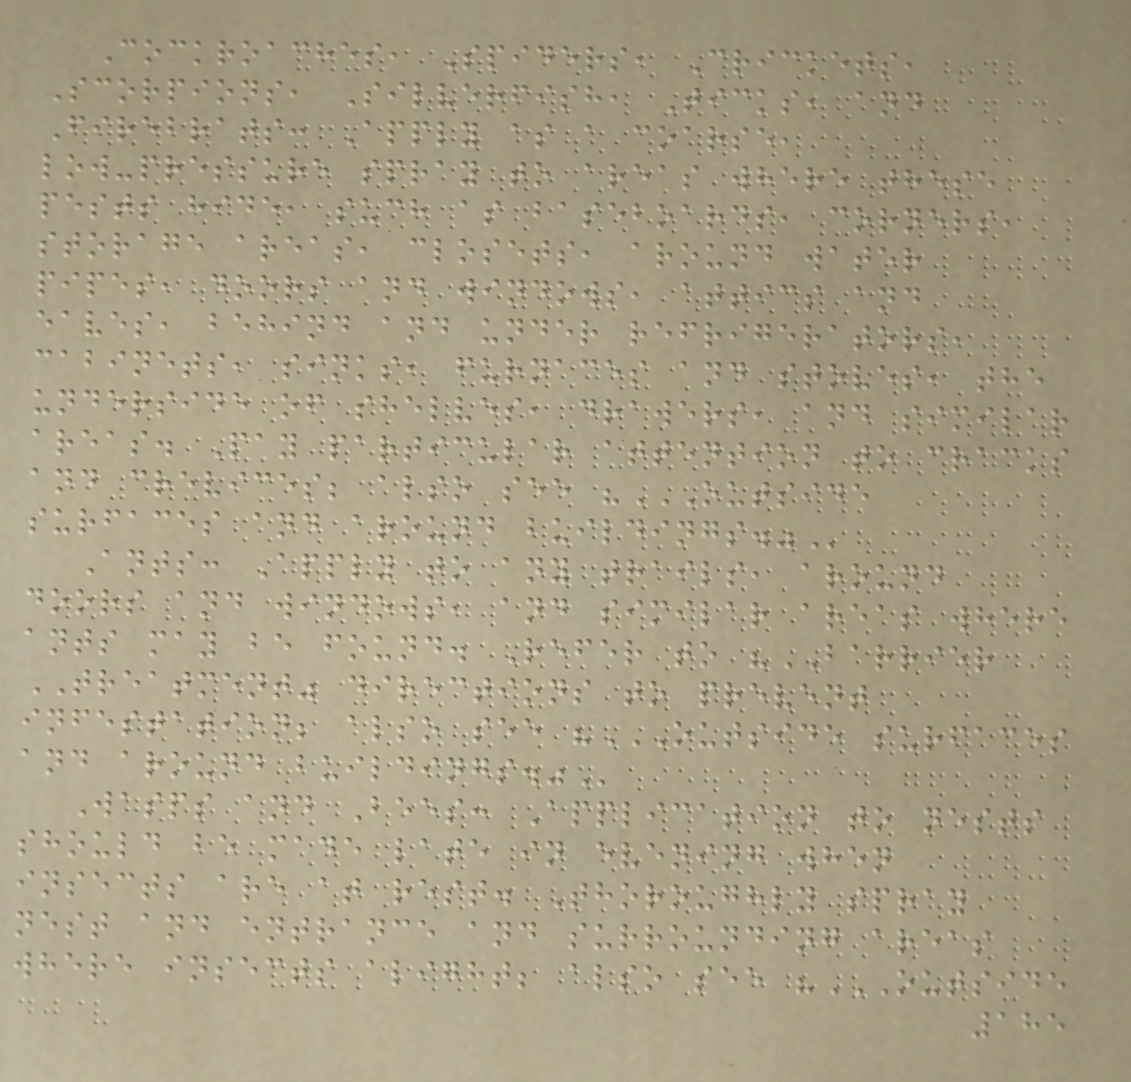Cockroaches, Spiders, Crickets,
Scorpions, Silverfish, Ticks, and
Firebrats: Apply as a coarse,
low-pressure spray to areas where these
pests hide, such as baseboards, corners,
storage areas, closets, around water
pipes, doors and windows, attics and
eaves, behind and under refrigerators,
cabinets, sinks, furnaces and stoves, the
underside of shelves, drawers, and similar
areas. Pay particular attention to cracks
and crevices; also see "OUTSIDE
SURFACES AND AROUND BUILDINGS."
Ants: Apply to any trails, around
doors and windows, and similar areas where
ants may be found. Refer to "BARRIER
TREATMENT" directions to prevent
infestation; also see "OUTSIDE SURFACES
AND AROUND BUILDINGS."
Wasps and Bees: Application to nests
should be made late in evening when
insects are at rest. Thoroughly spray
nest and entrance and surrounding areas
where insects alight; also see "OUTSIDE
185
